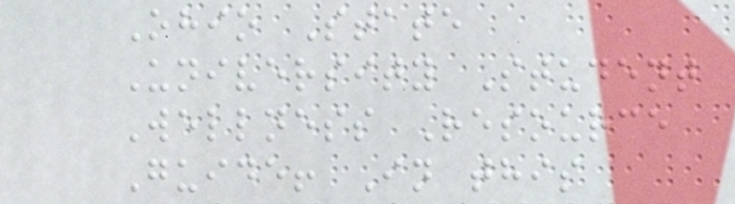Ohio State
University Student
Wellness Resource
Guide! In this
